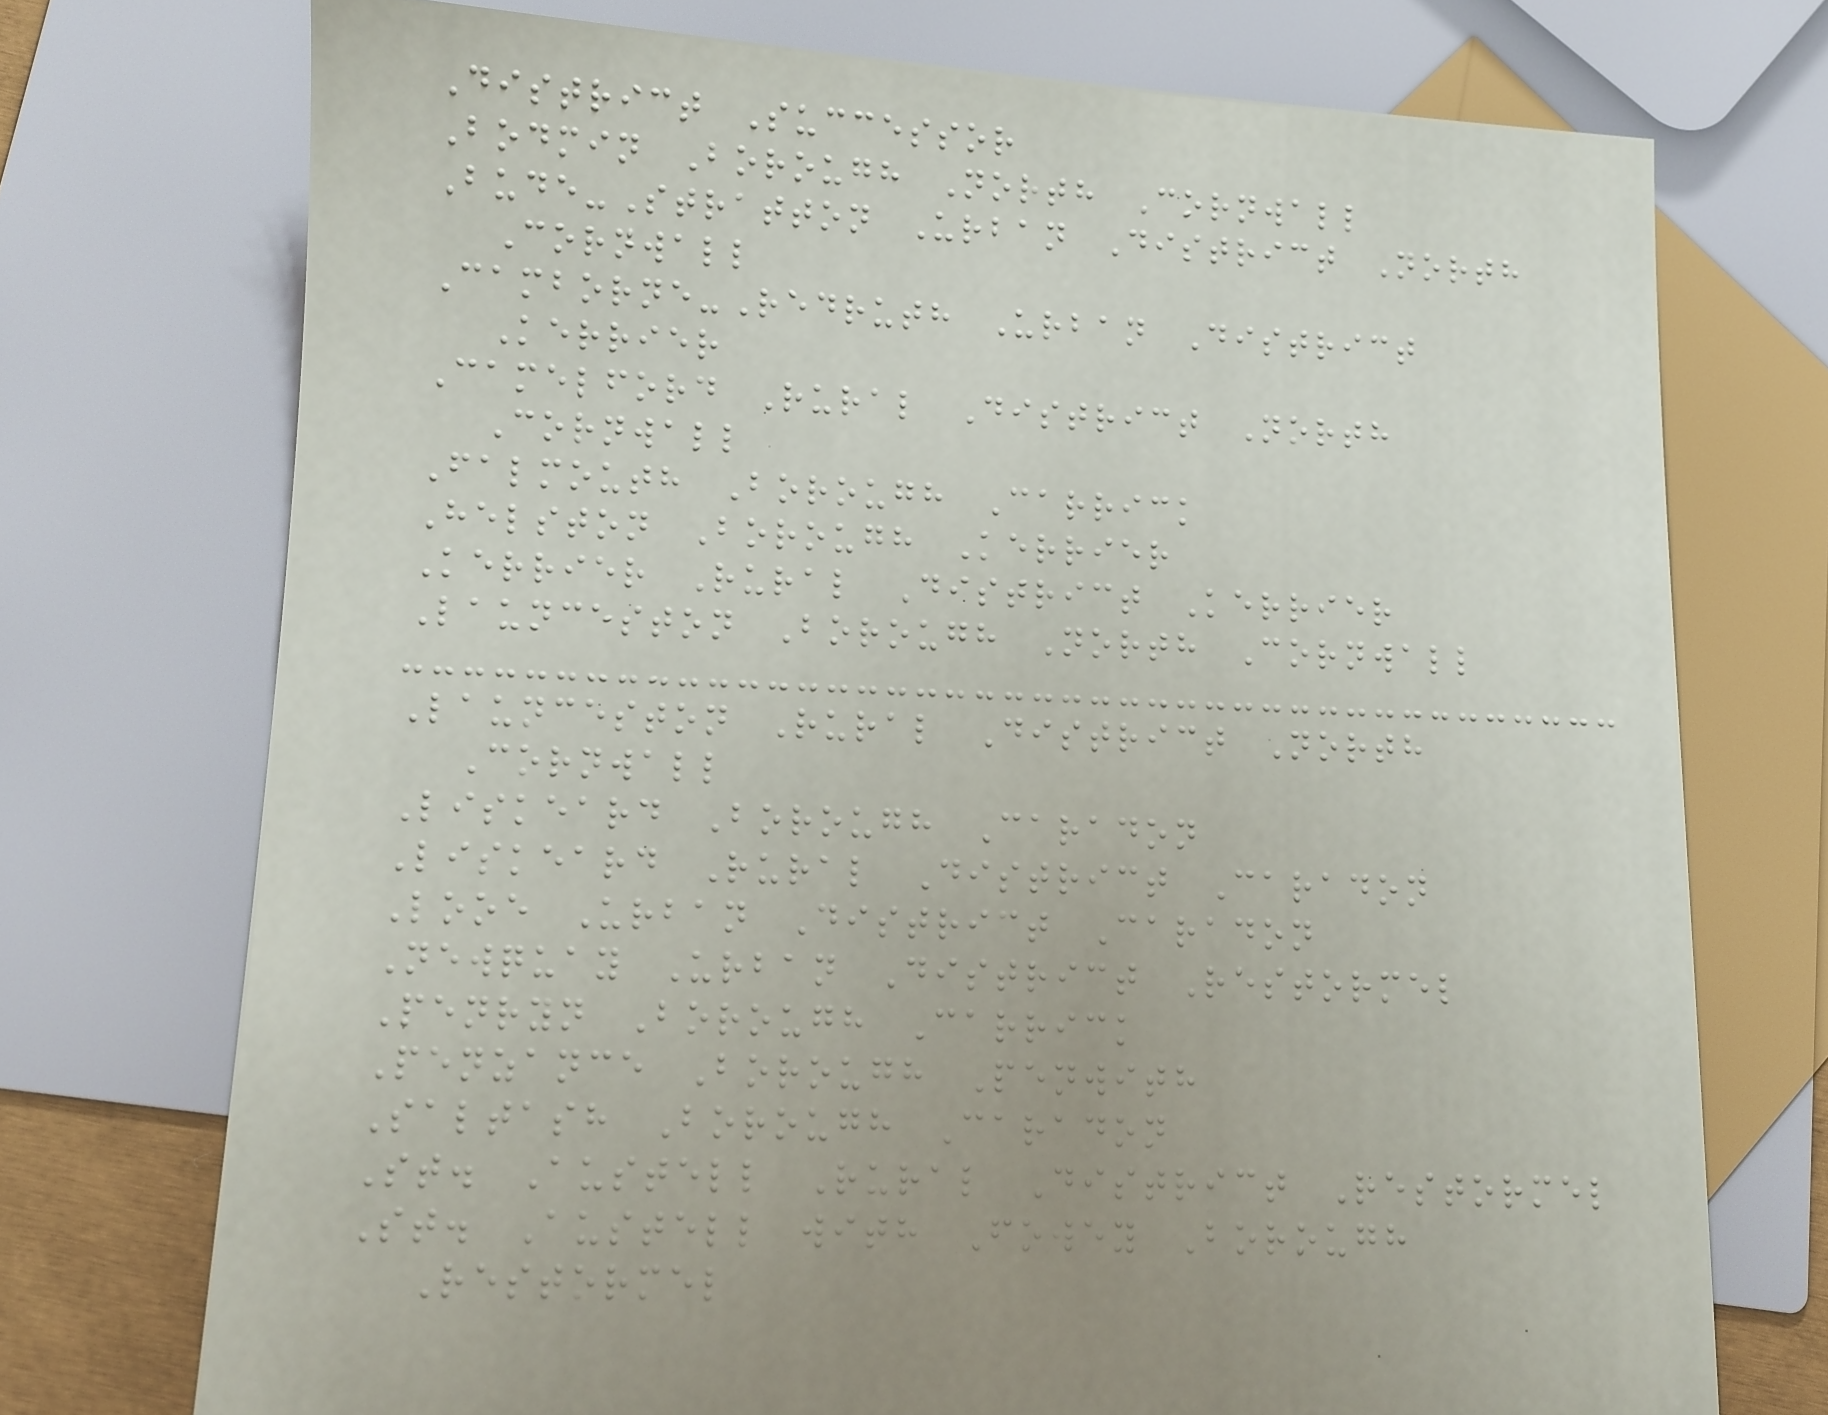District Successor
Bodmin Borough North Cornwall
Bude-Stratton Urban District North
Cornwall
Camborne-Redruth Urban District
Kerrier
Camelford Rural District North
Cornwall
Falmouth Borough Carrick
Helston Borough Kerrier
Kerrier Rural District Kerrier
Launceston Borough North Cornwall
Launceston Rural District North
Cornwall
Liskeard Borough Caradon
Liskeard Rural District Caradon
Looe Urban District Caradon
Newquay Urban District Restormel
Penryn Borough Carrick
Penzance Borough Penwith
Saltash Borough Caradon
St. Austell Rural District Restormel
St. Austell with Fowey Borough
Restormel
